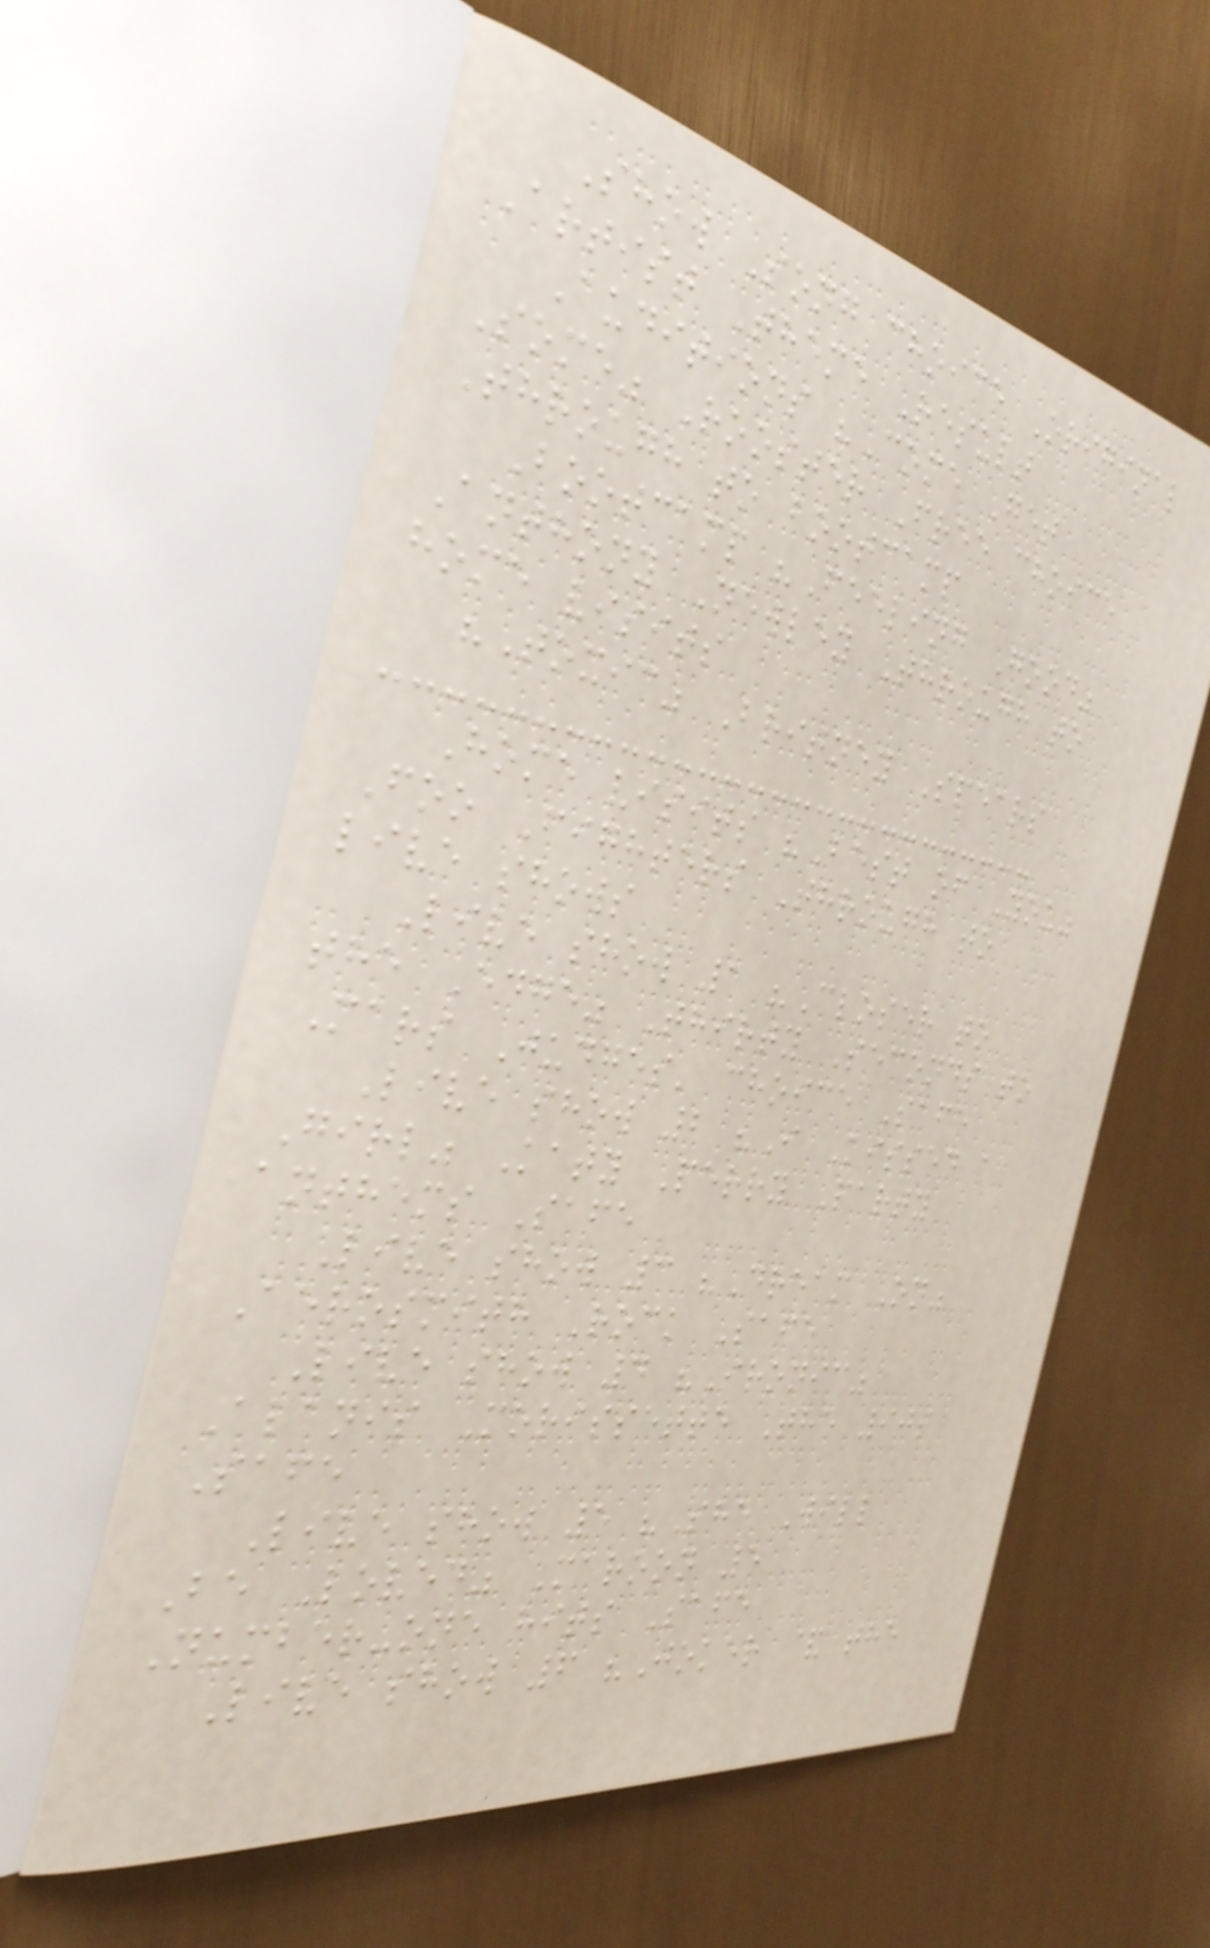Show Song choice Original
Artist Theme Result
Auditions "Come Get
Some" Rooster Free choice
Through to bootcamp
Bootcamp "Feeling Good"
Anthony Newley Through to
home visits
"Toxic" Britney Spears
Home visits "Best of You"
Foo Fighters Through to
live shows
Live show 1 "Closer to
the Edge" Thirty Seconds to
Mars Judges' choice Safe
Live show 2 "I Kissed a
Girl" Katy Perry Party
anthems Safe
Live show 3 "Dream On"
Aerosmith Rock Safe
Live show 4 "Ironic"
Alanis Morissette The 90s
Safe
Live show 5 "She Will
Be Loved" Maroon 5
Number-one hits Safe
Live show 6 "Joker & the
